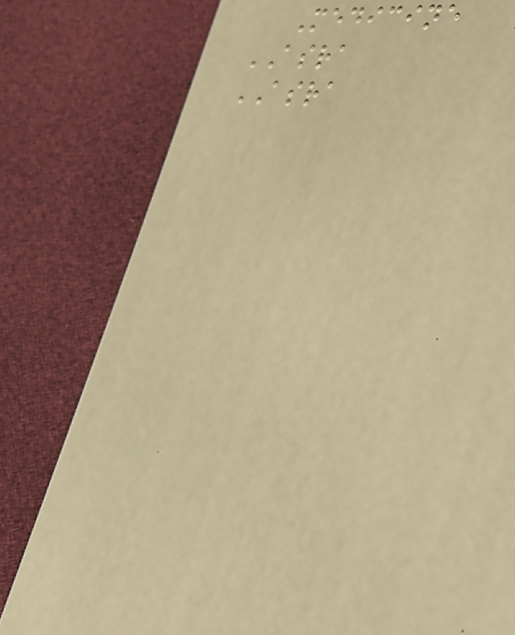Medicine
ASRA
ASRA
